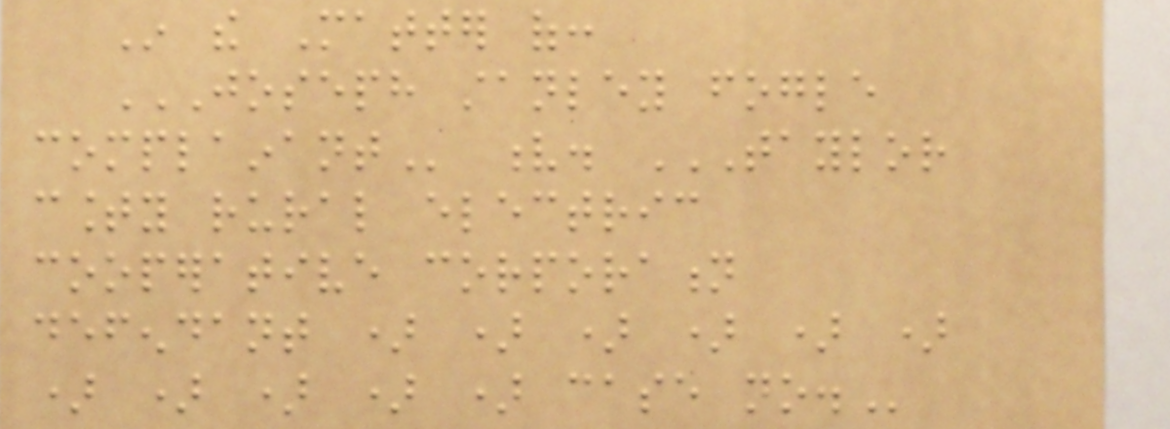In the Matter of:
JOSEPH STANLEY FOGLE
COMPLAINANT v. TAYLOR
COUNTY RURAL ELECTRIC
COOPERATIVE CORPORATION
DEFENDANT ) ) ) ) ) )
) ) ) ) ) CASE NO.
